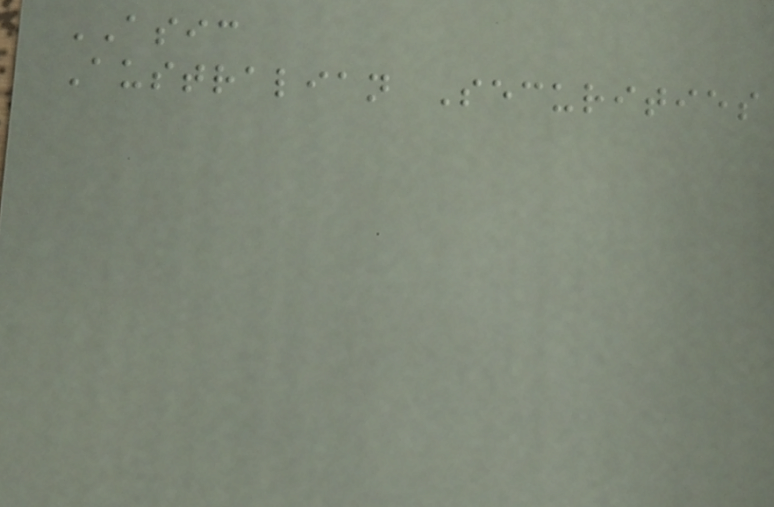ASIC
Australian Securities
